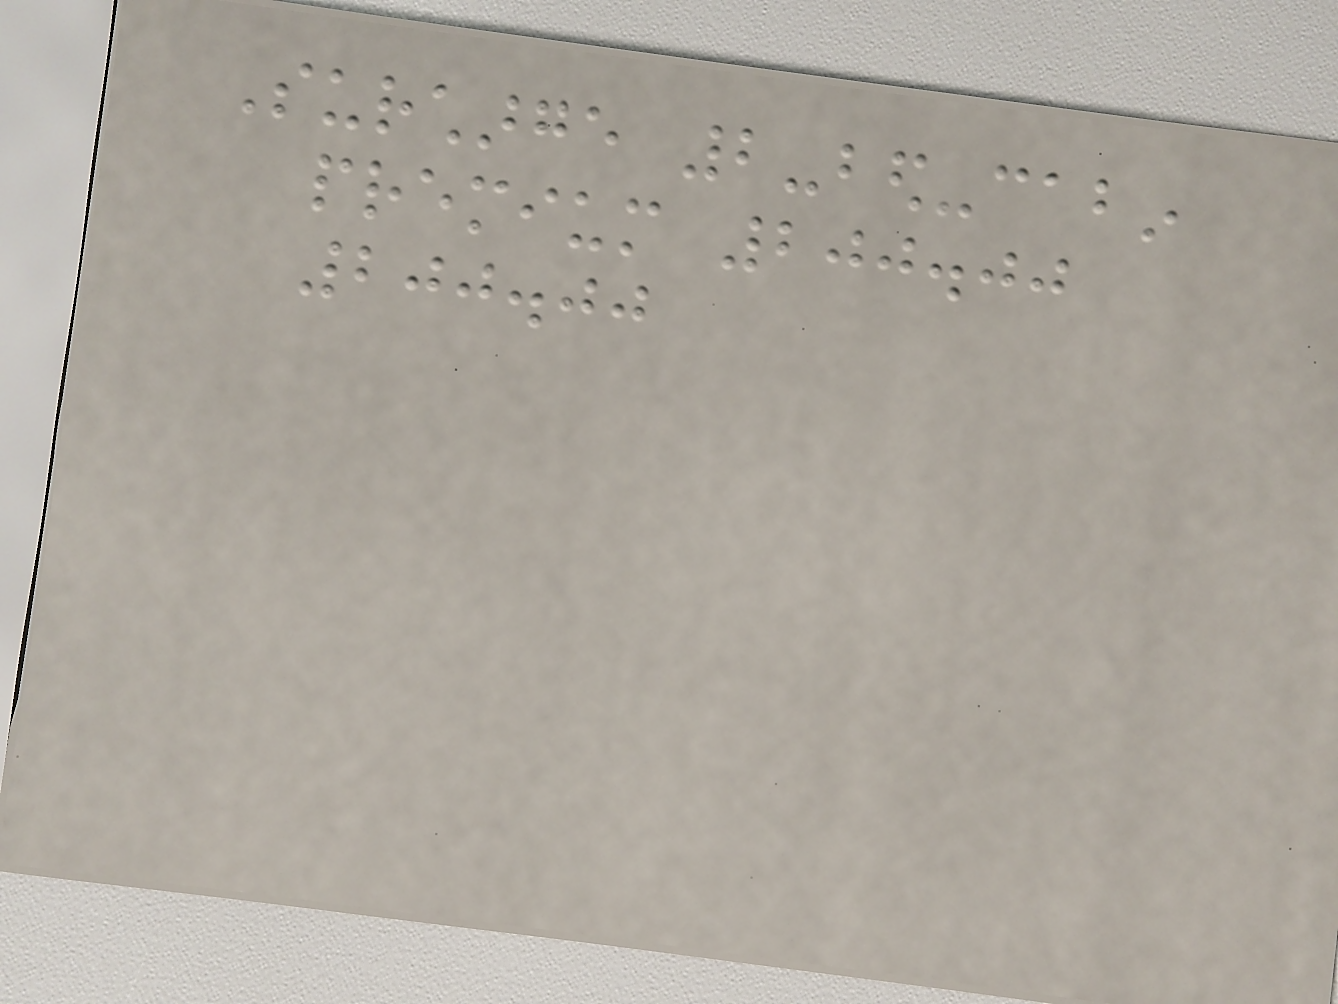Surcharge 2-bed-cabin
premium 200.00
200.00
